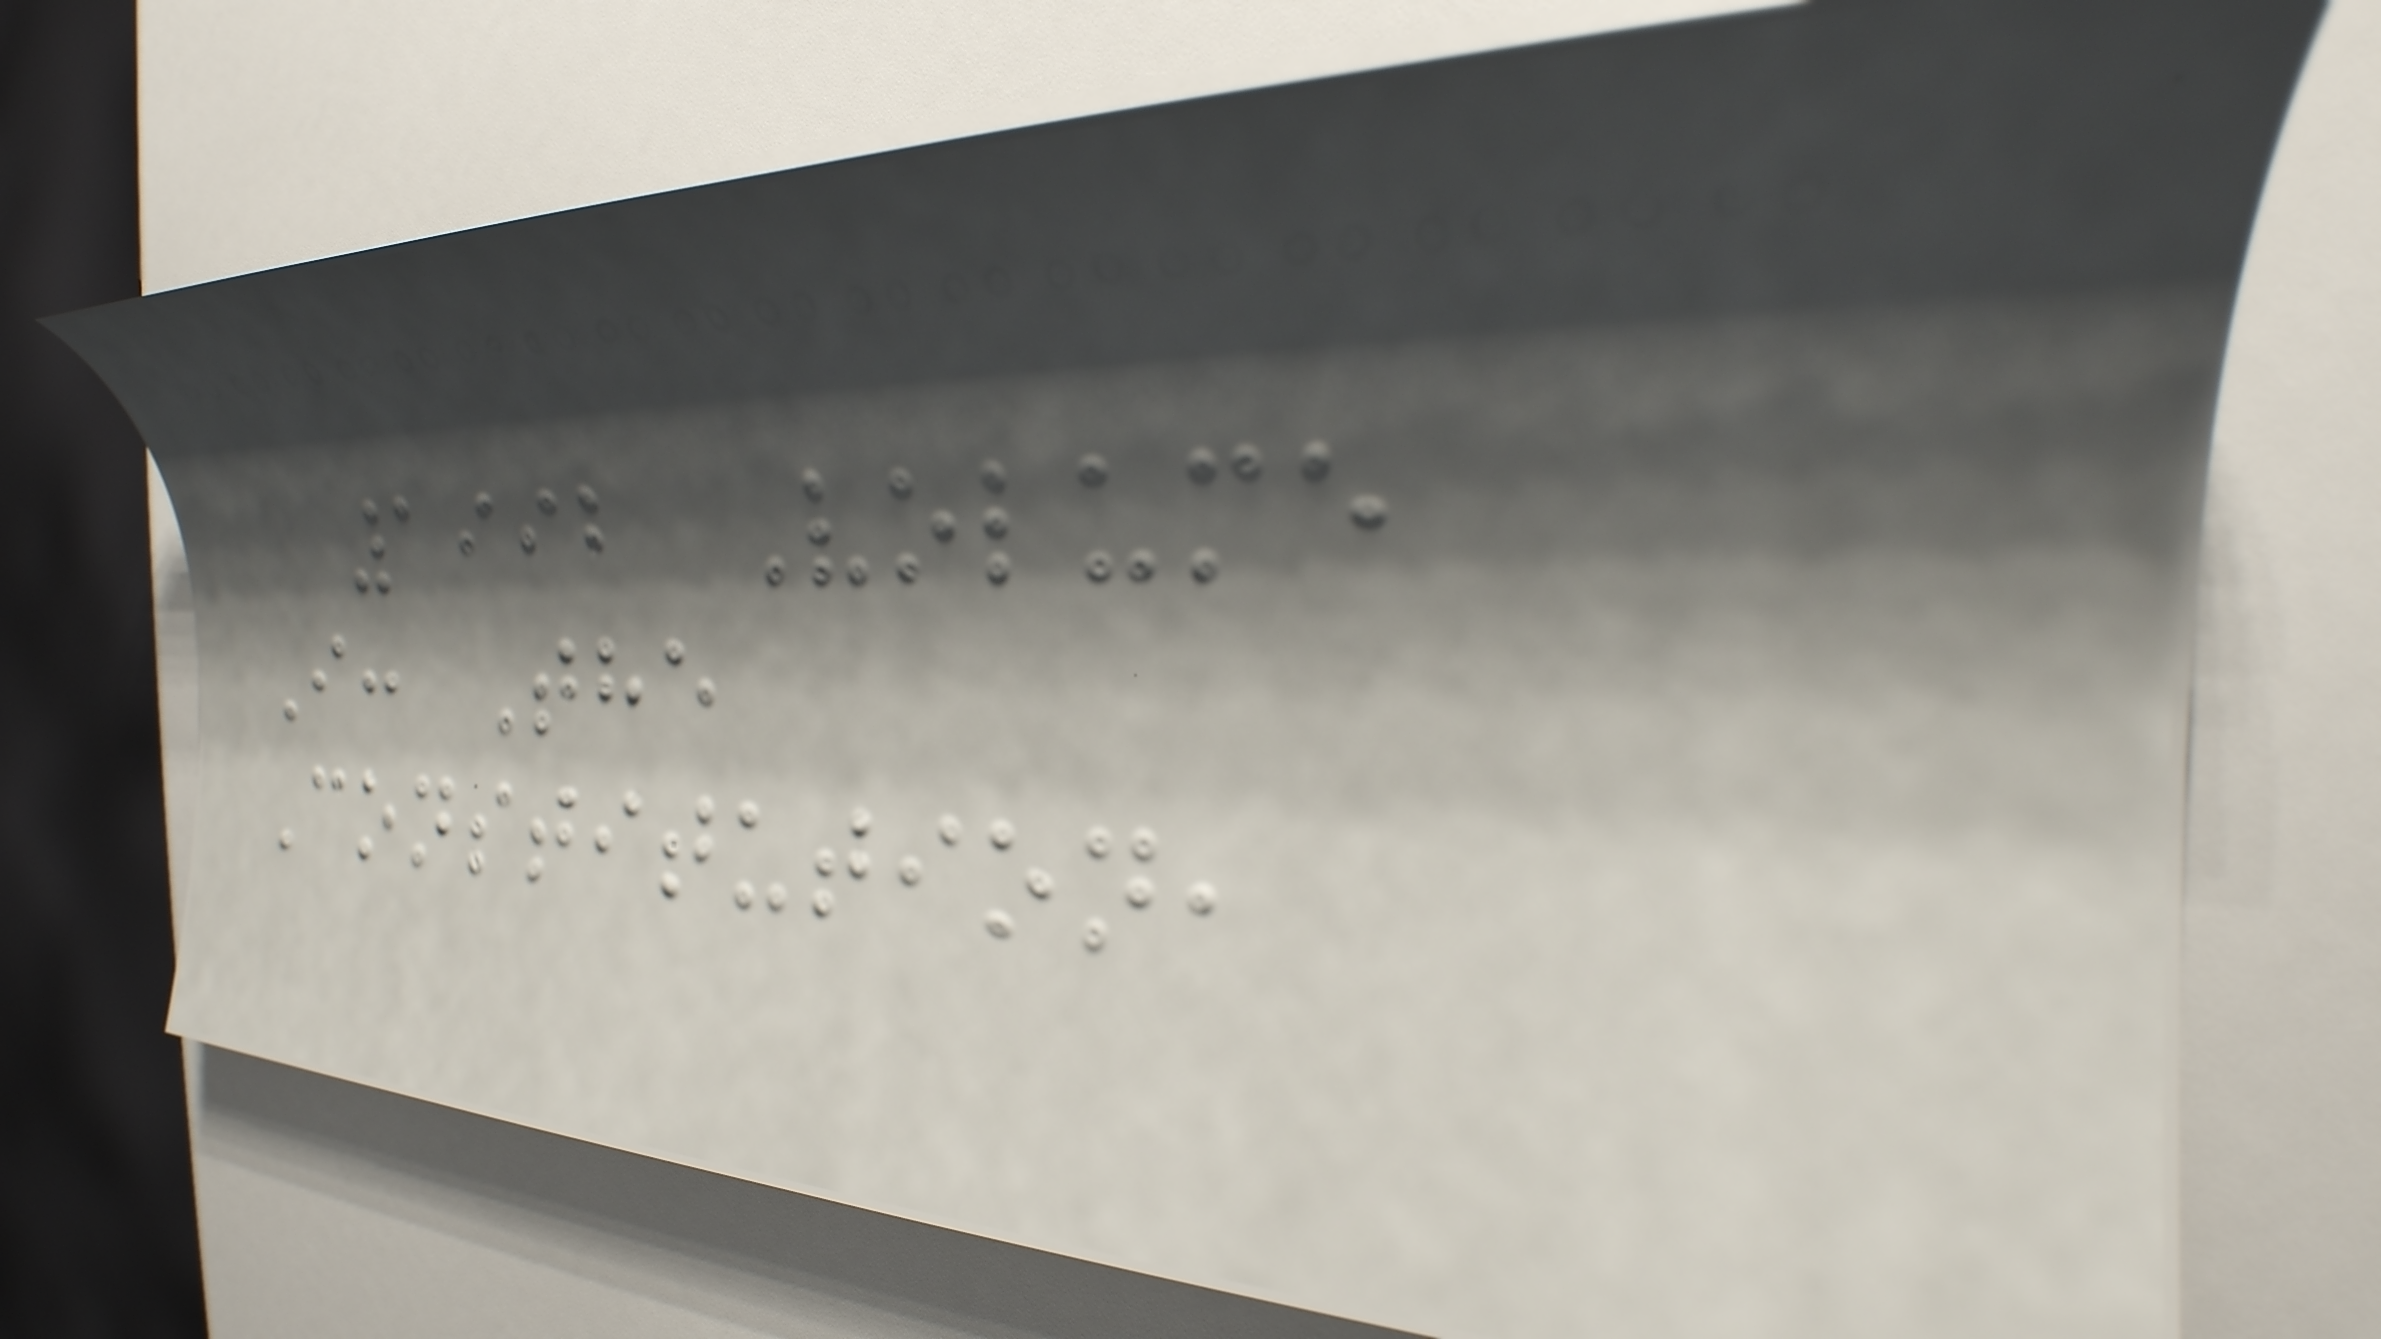1992 Volume
I: The
Constitution,
